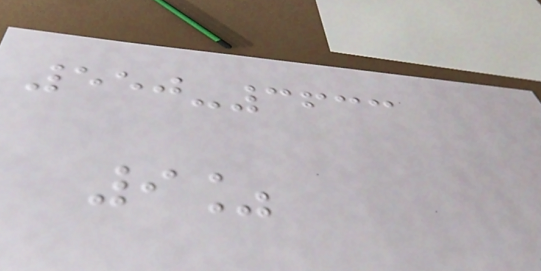550-3633
9%
